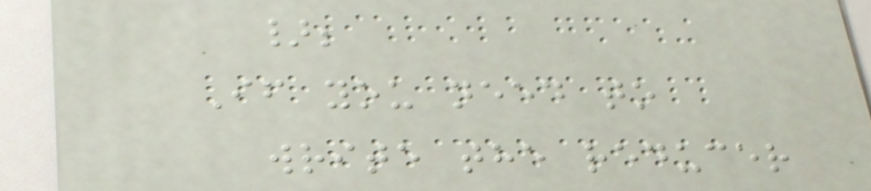};
If you need to
write the reducer
